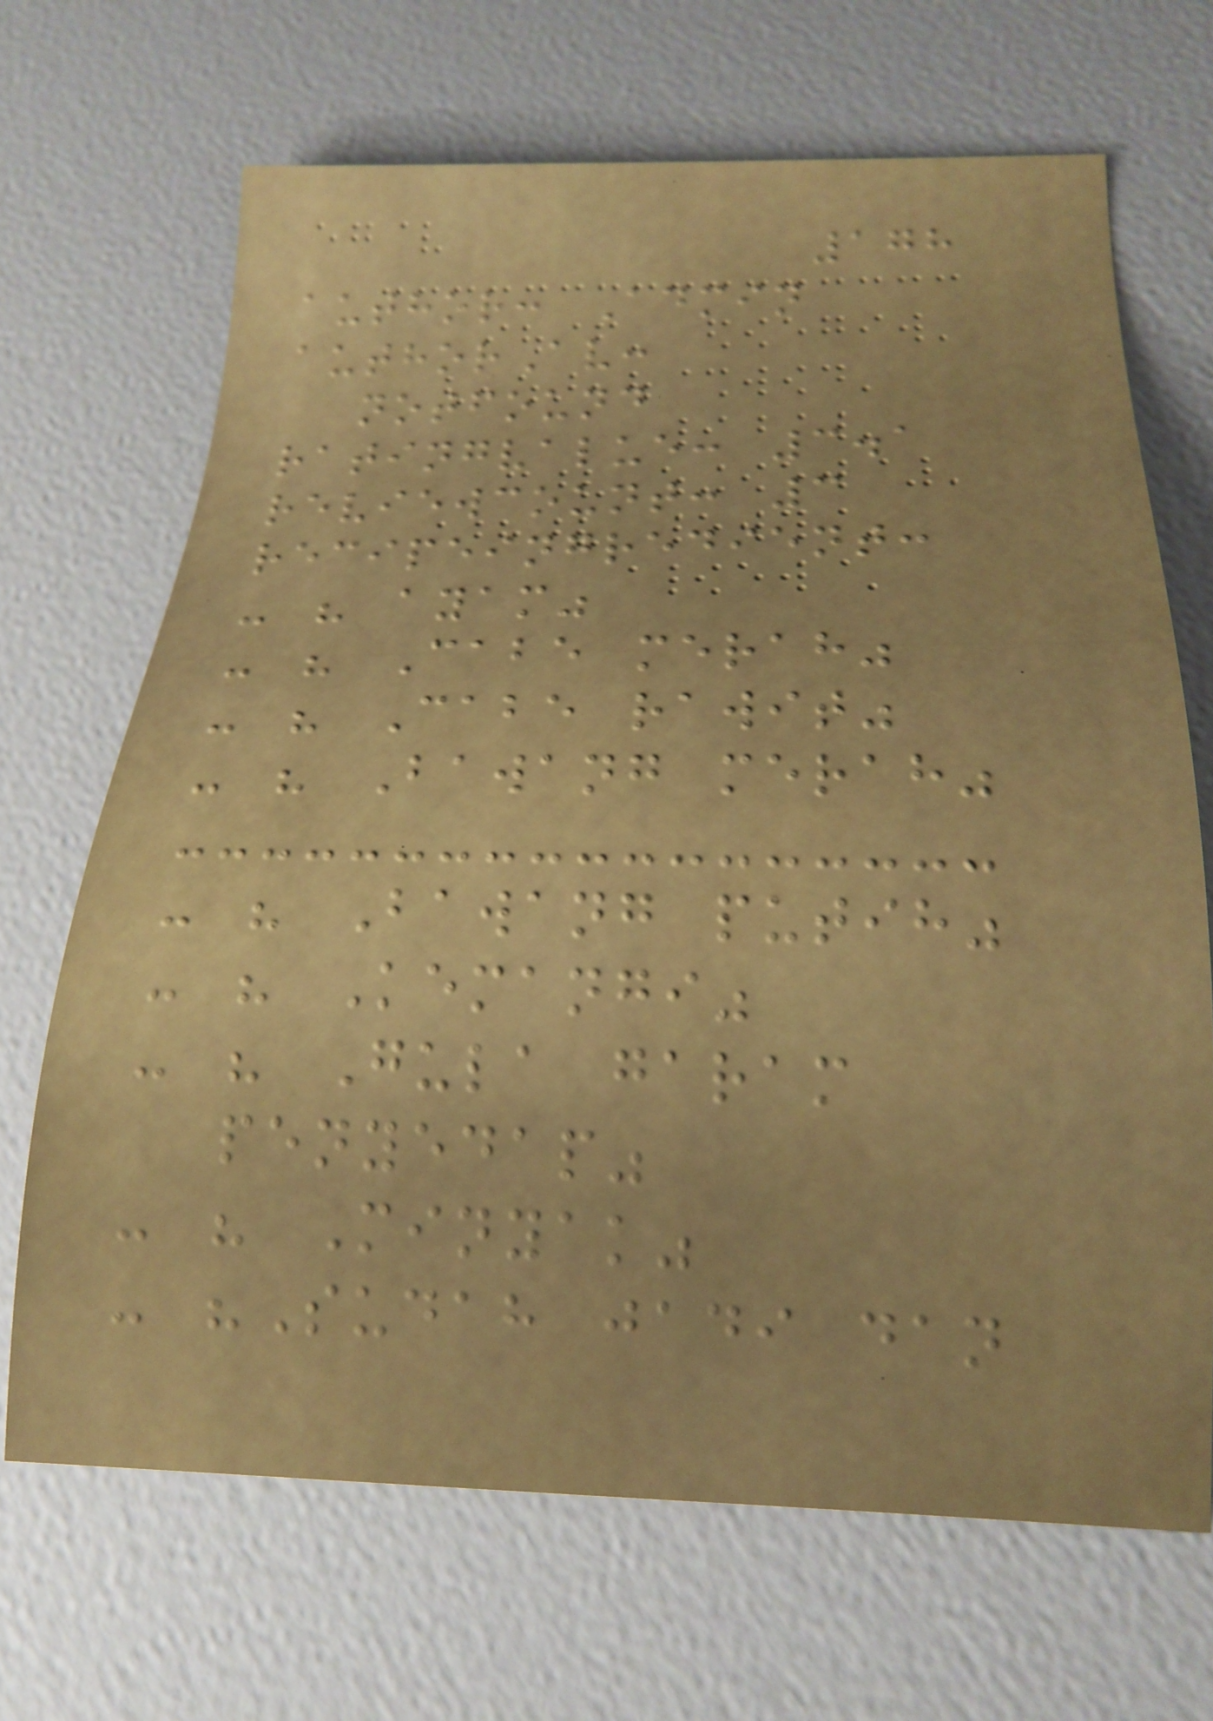178
author: Admin
authorAv:
notfound
ratingvalue: 3.1
reviewcount: 3
recipeingredient:
- " ayam"
- " Cabe merah"
- " Cabe rawit"
- " Bawang merah"
- " Bawang putih"
- " Kemangi"
- " Gula garam
penyedap"
- " Minyak"
- "Sudah jadi dan
